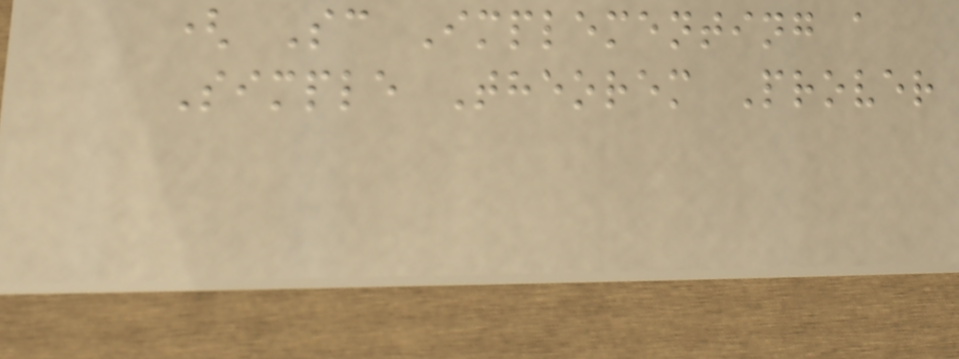( Sc Implementing a
Simple Theorem Prover
